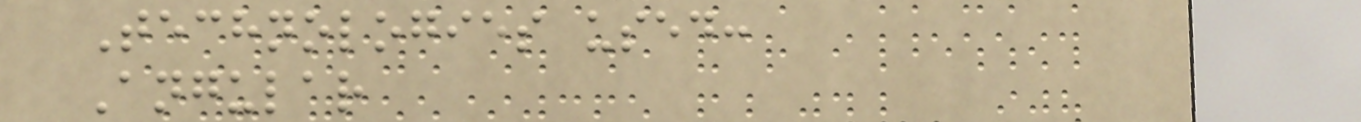Technologies used:
Angular
